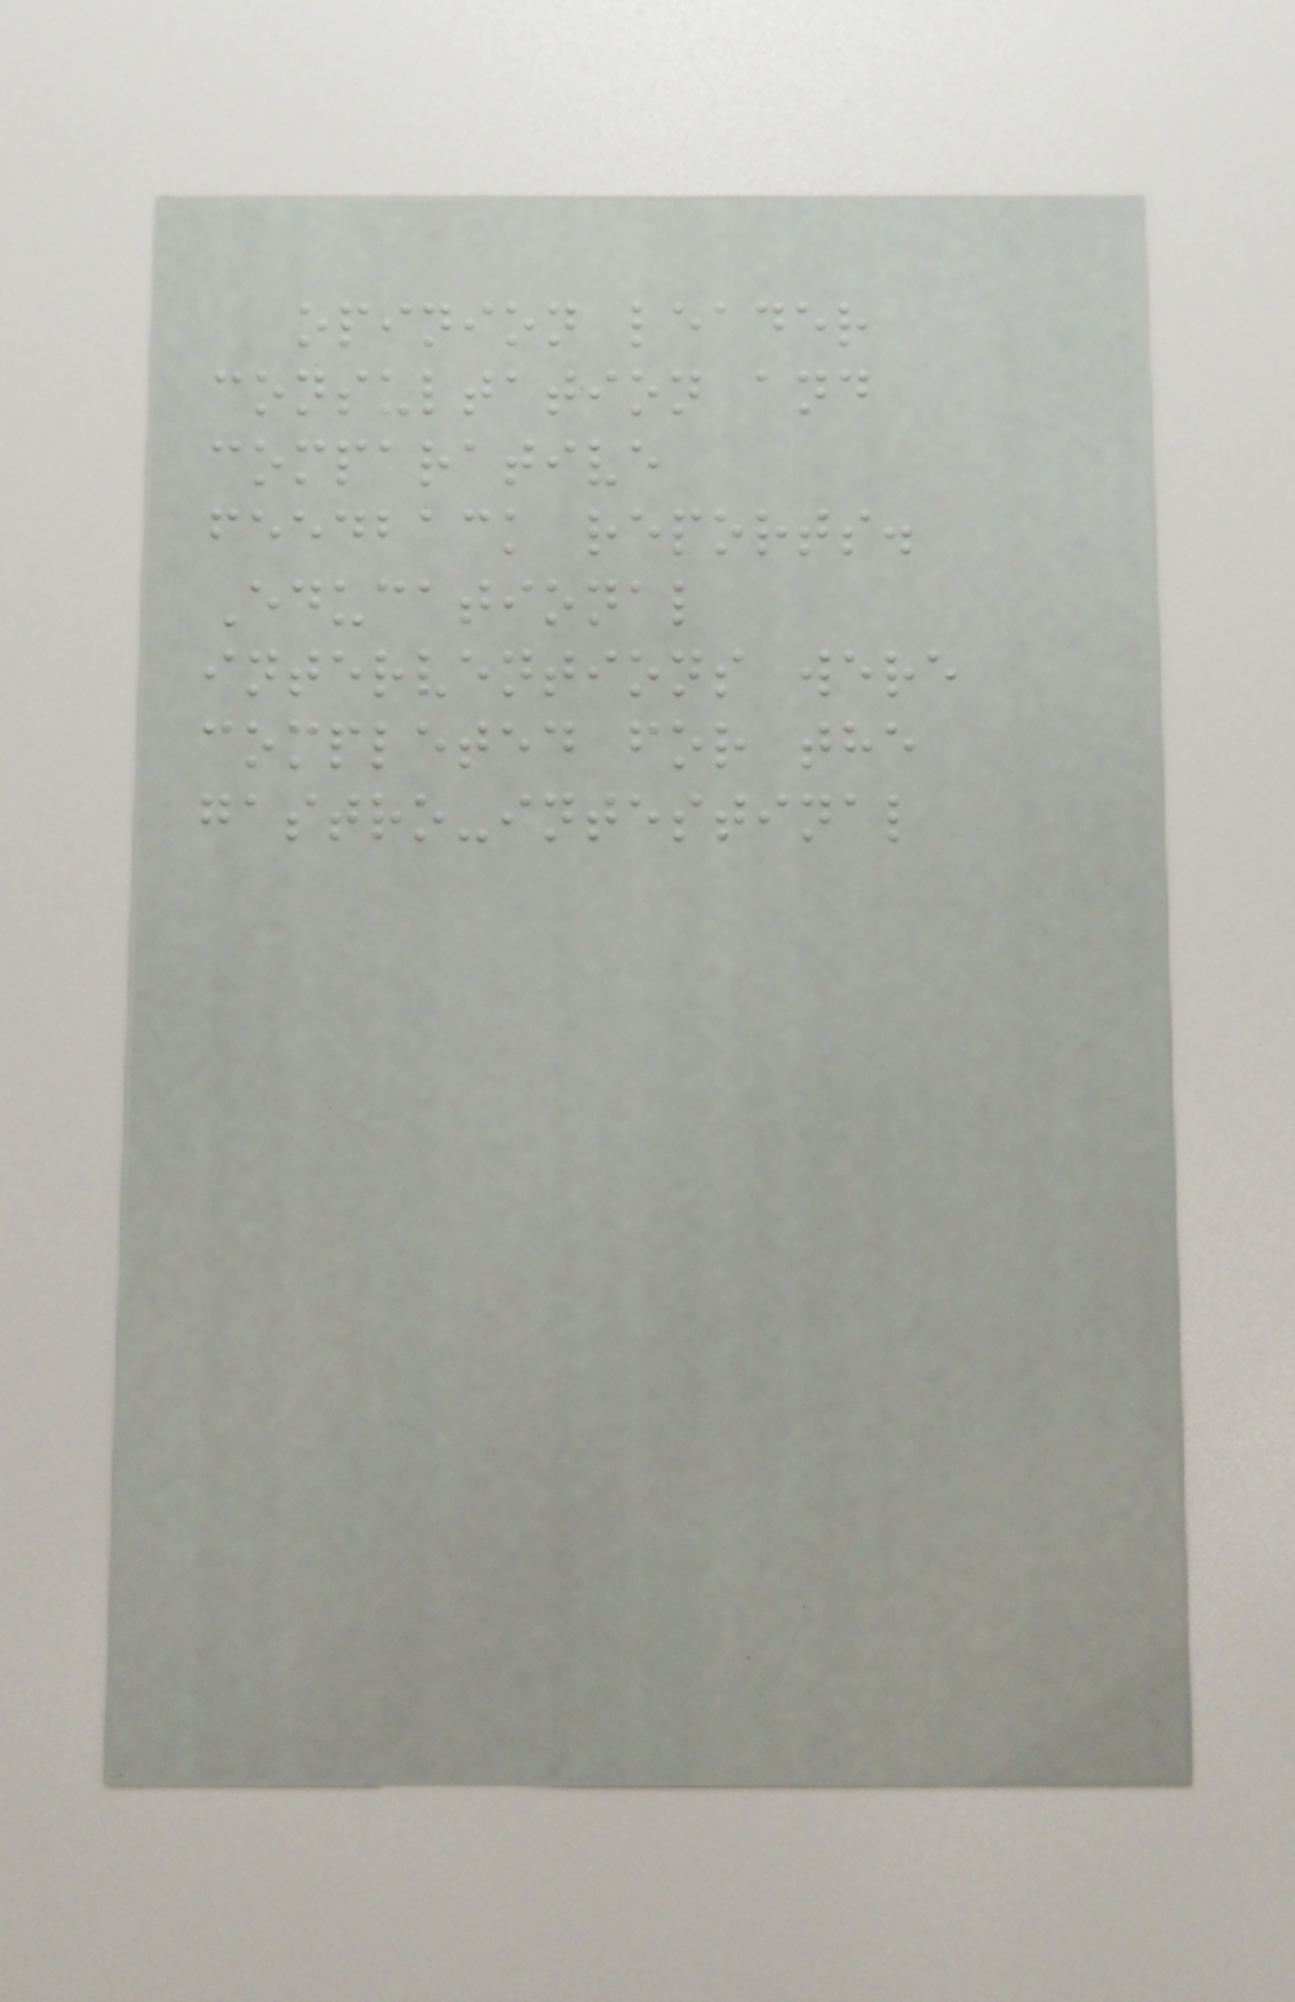opinion leader
consultation and
comparative
feedback reports.
Educational
interventions were
completed for the
gastro-intestinal
